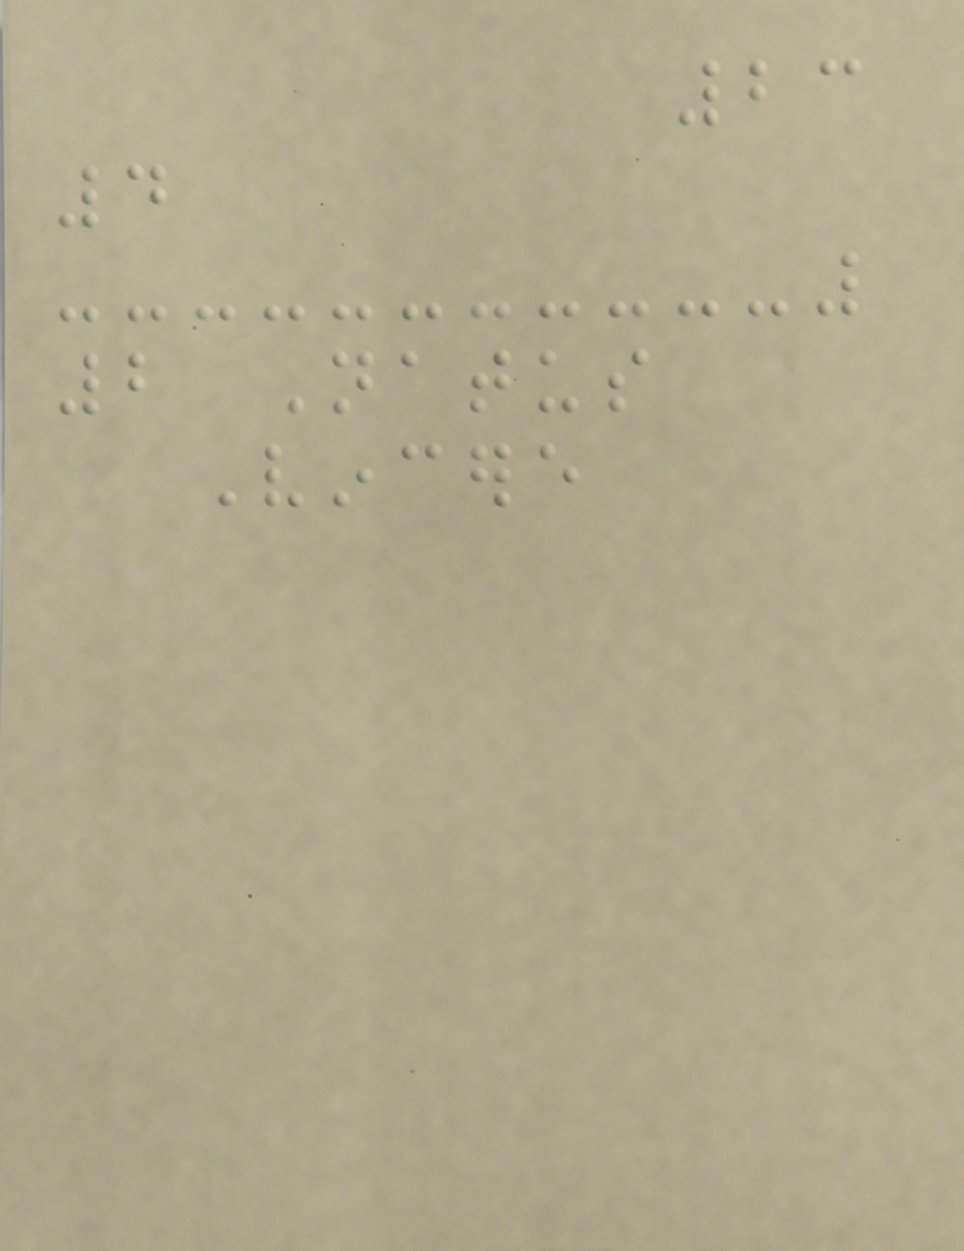23
4
2 Natus
Vincere
